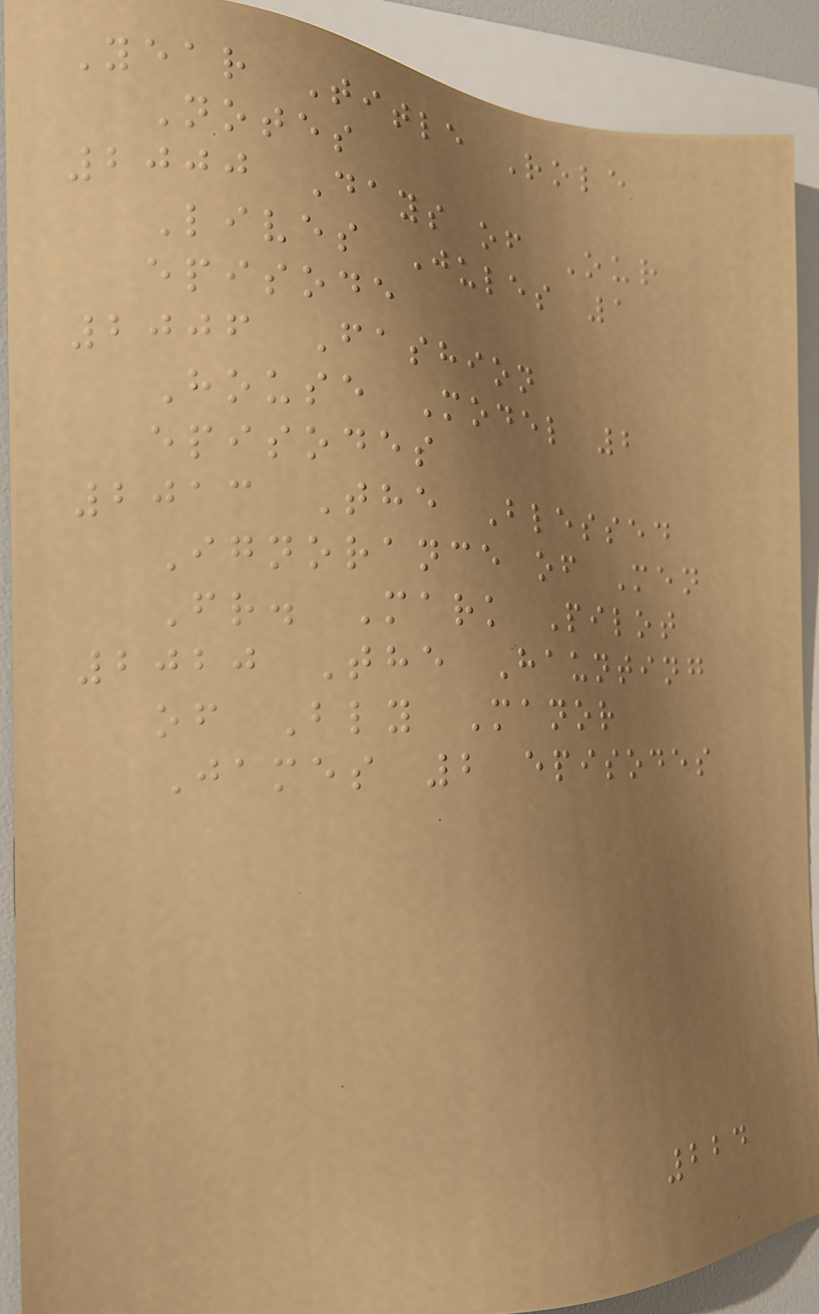Year Title Role
Notes
2000 Days of Our
Lives Jules 1
episode
2006 Fashion
House Model 2
episodes
2013 The Blessed
Ignorance of Men
Fr. Mark Pilot
2020 The Haunting
of Bly Manor
James 2 episodes
224
